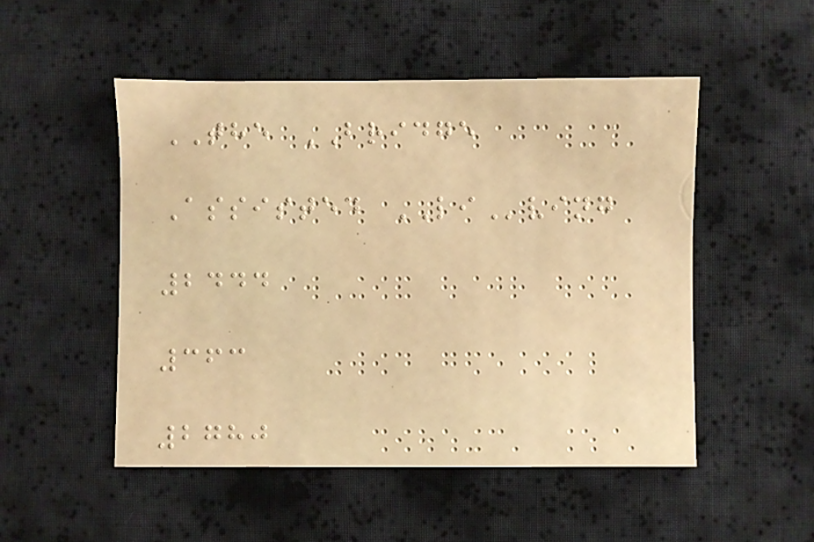THE BRIDGE
Assisted LIving
2444
363
2780
